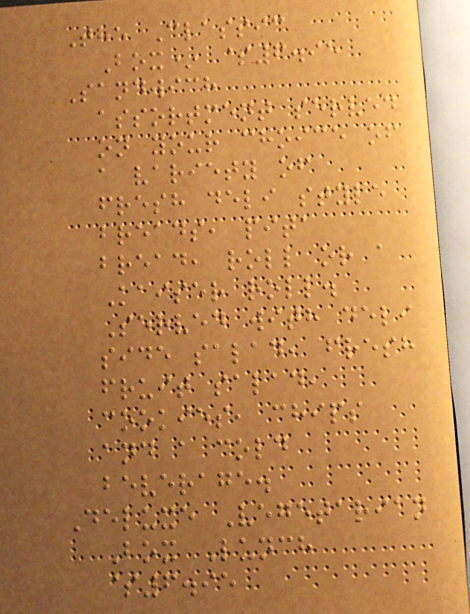The Classic
Box* $6.95
Sandwich
assortment served
on your choice of
a variety of
fresh deli style
breads, pita
bread, roll or a
Kaiser roll.
Served with deli
side salad, fresh
fruit salad,
cookies, chips
and a cold
beverage.
Deluxe Vegetarian
Box Lunch
$6.95
